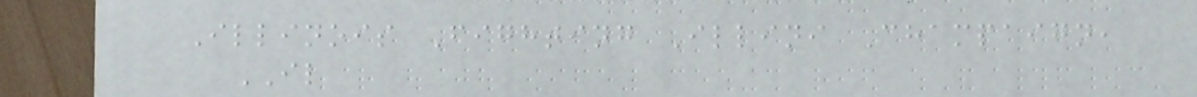Illinois Fighting Illini Champaign,
IL
